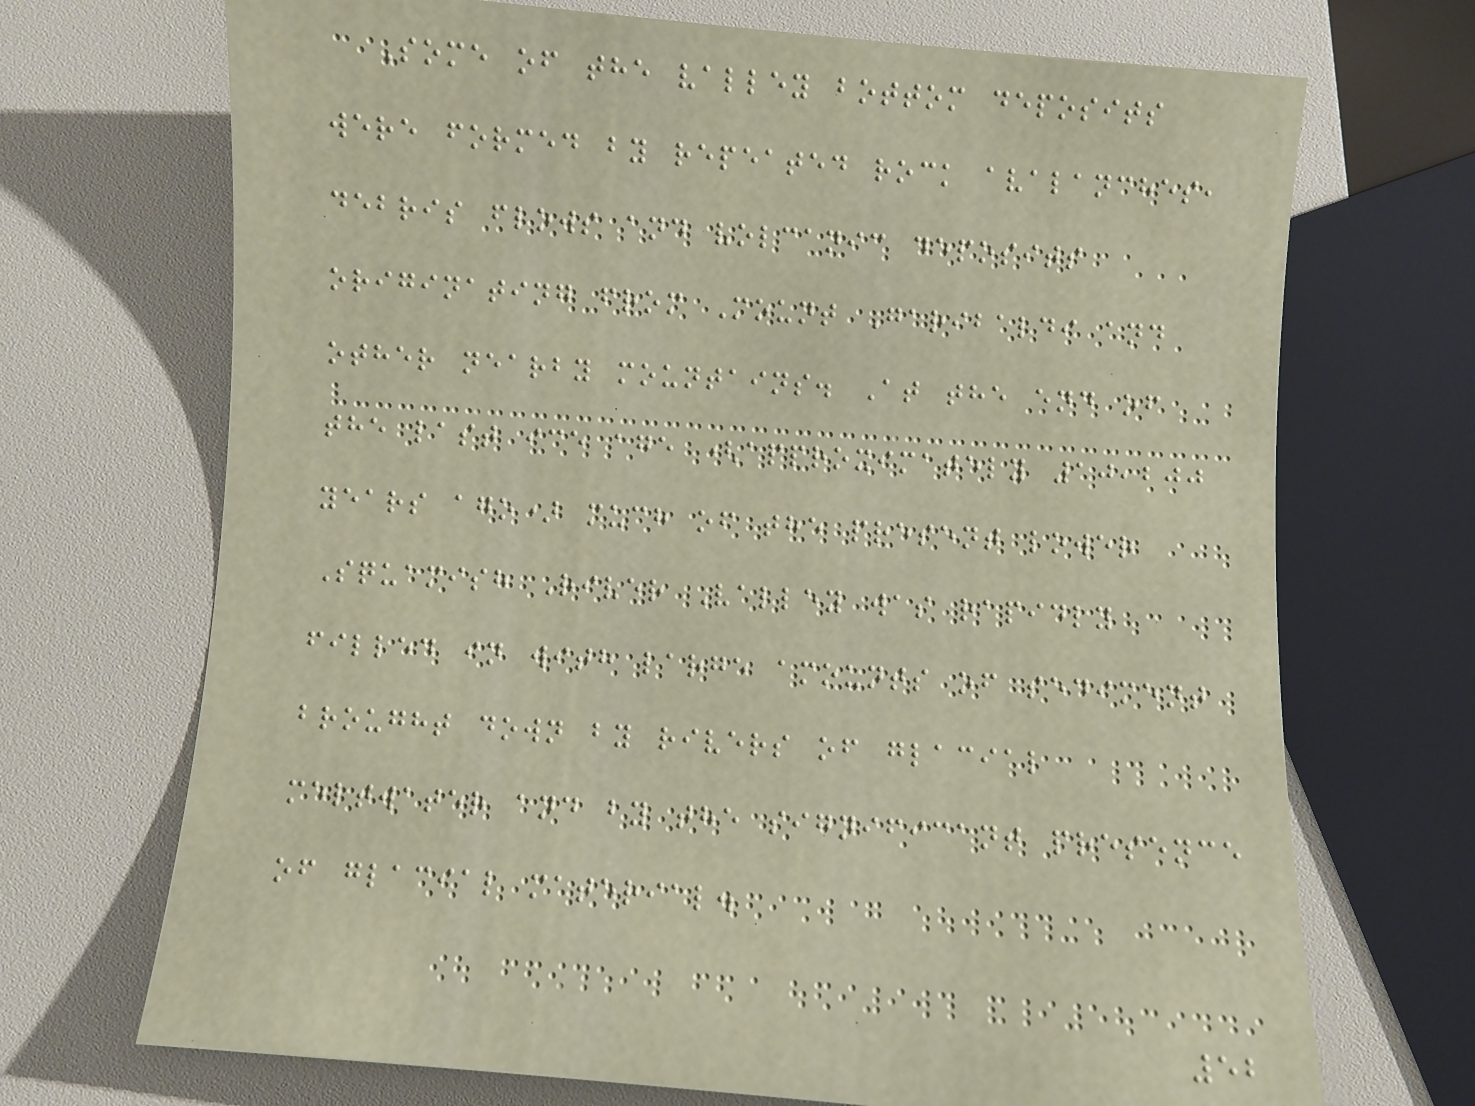Some of the valley bottom deposits
were formed by repeated rock avalanches,
debris flows and volcanic deposits
originating from Mount Garibaldi and
other nearby mountains. At the end of
the last ice age (approximately 10,200
years ago) much of the present lower
Squamish River Valley was rapidly
filled in with large amounts of sediment
brought down by rivers of glacial
meltwater and by the significant presence
of glacial material.
52
